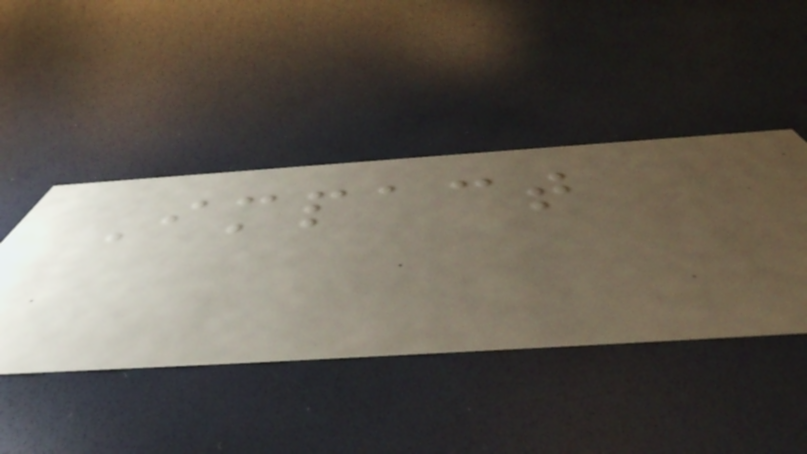Impact
